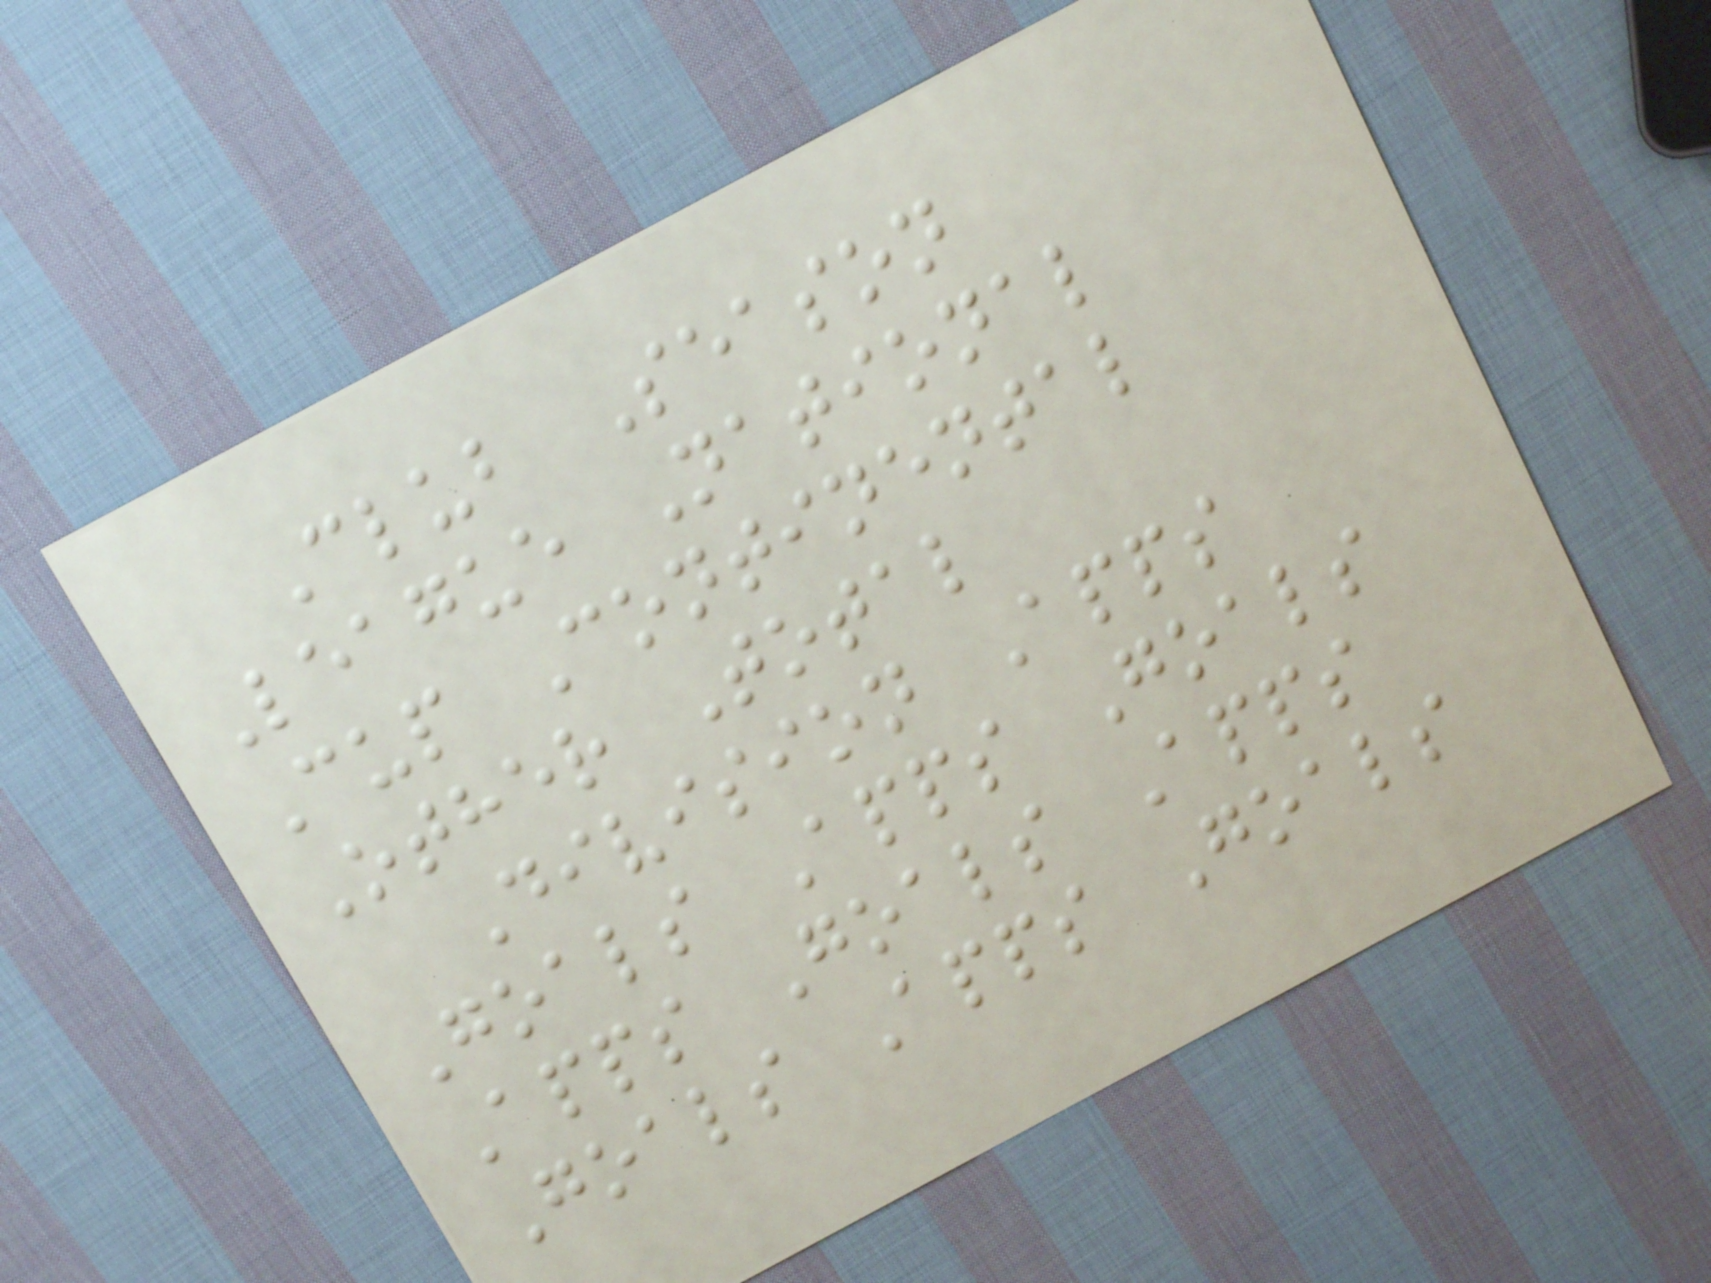Club Season
League National
Cup Continental
Other Total
Division Apps
Goals Apps Goals
Apps Goals Apps
Goals Apps Goals
